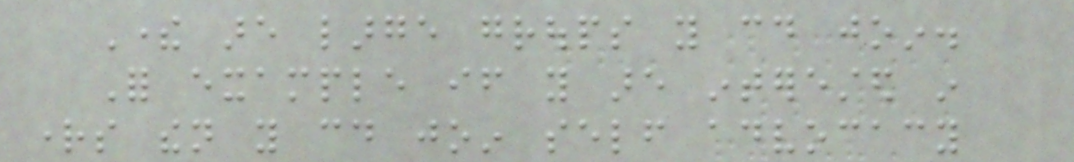There are large groups you could join.
For example if you are interested in
rights then you could join self advocacy
